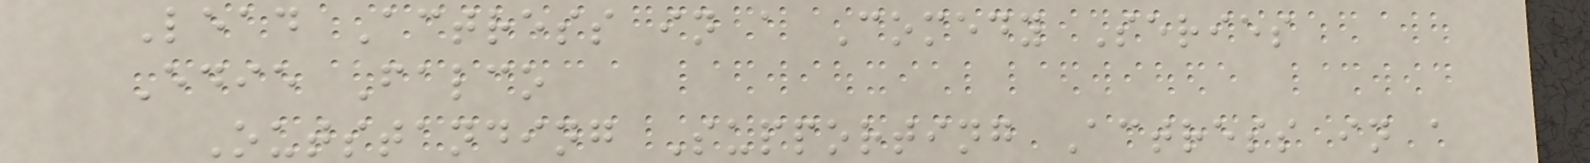Lead Actress in a Comedy Series
Edie Falco
Outstanding Supporting Actress in a
